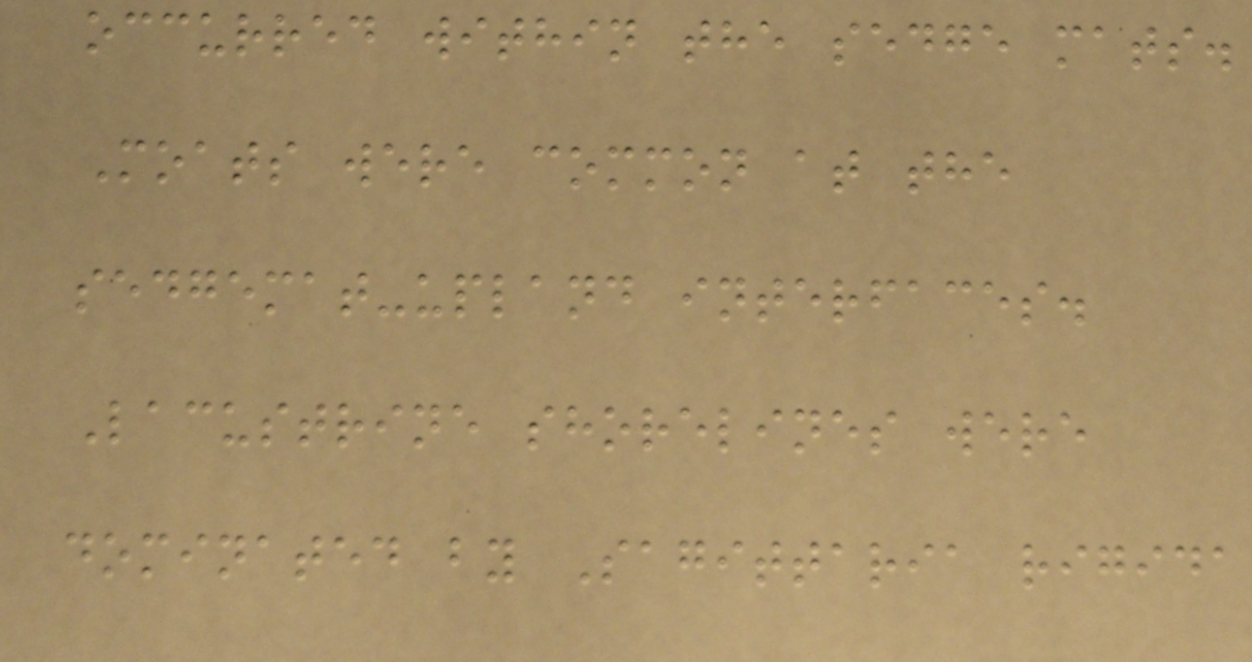occurred within the sedge mats.
Moats were common at the
sedgemat-upland interfaces.
Lacustrine shorelines were
dominated by Sagittaria rigida
